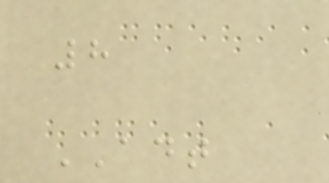8
ADT
